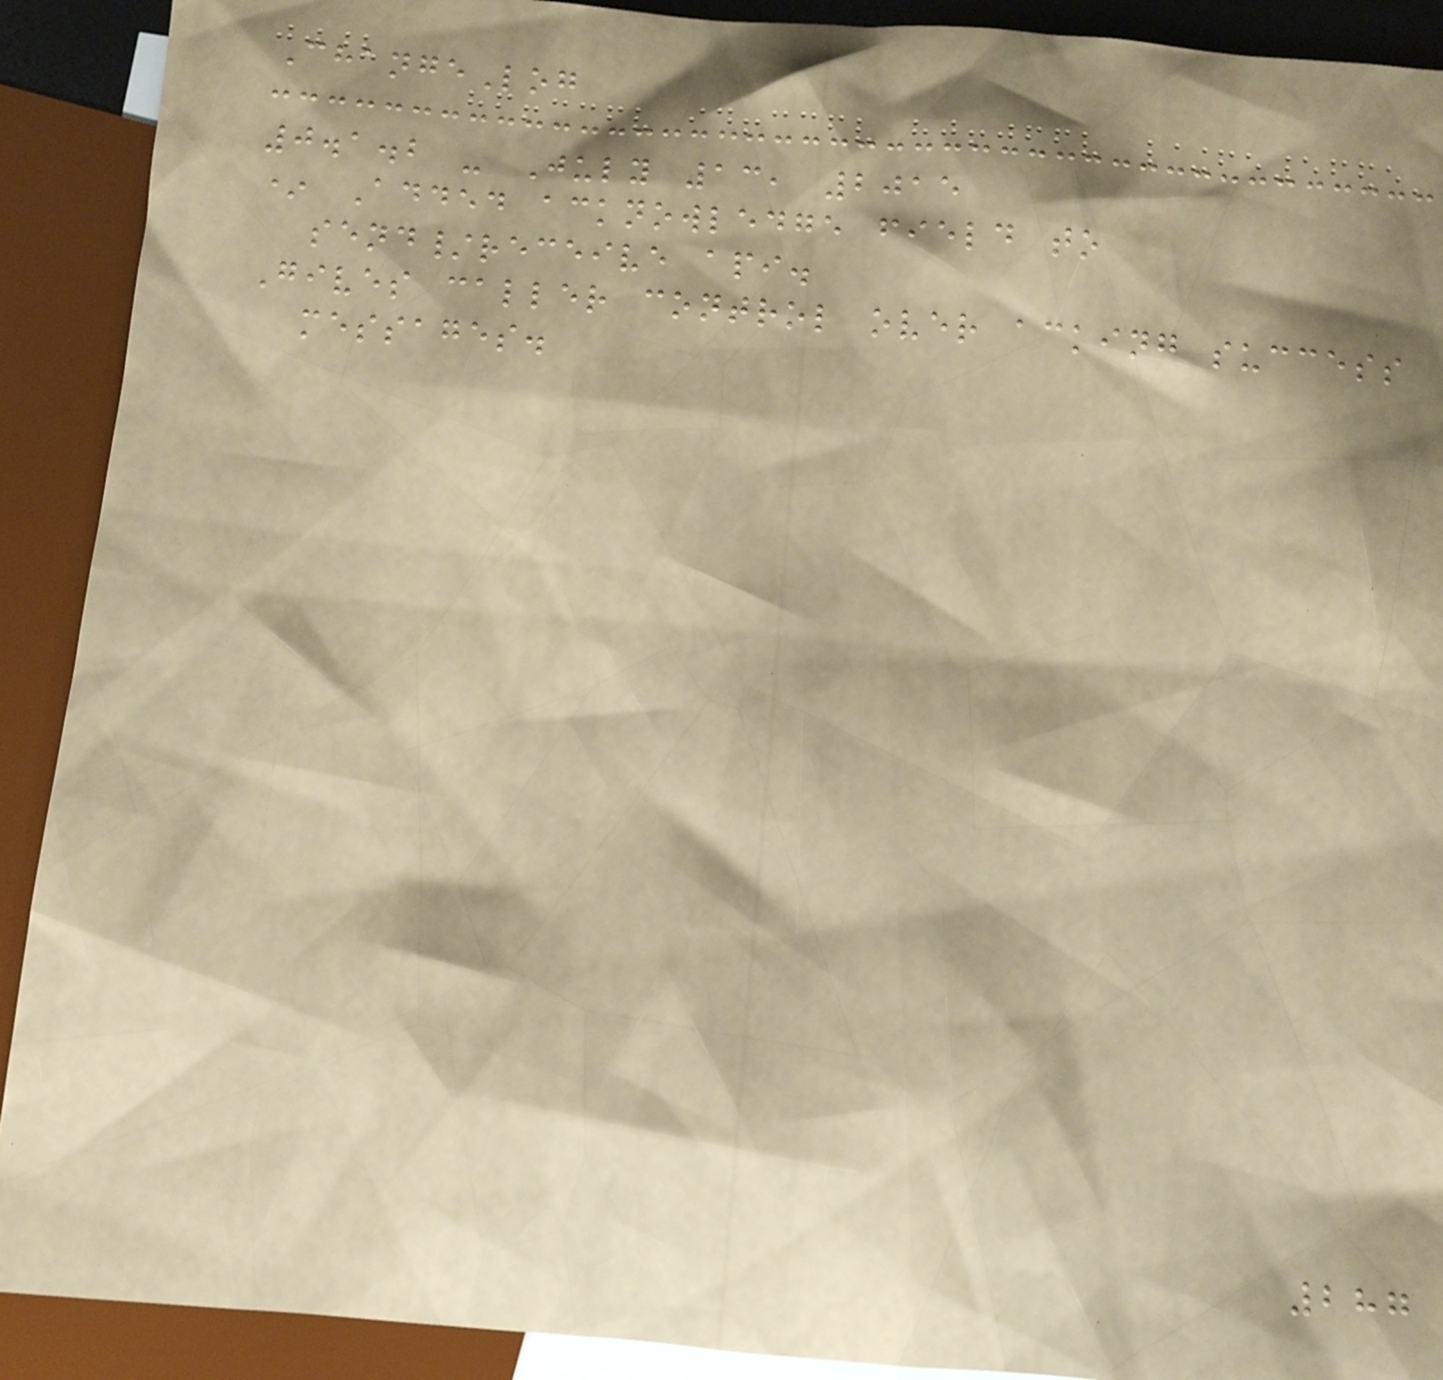ChangeLog
0.1.2 - July 13, 2015
* Added acknowledge field to
send/receive api.
Gives caller control over acking success
messages.
287
